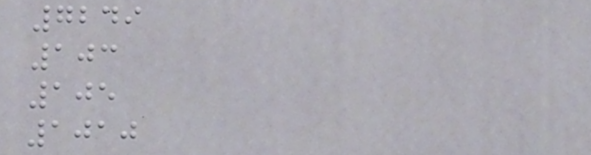7249
103
105
1010
